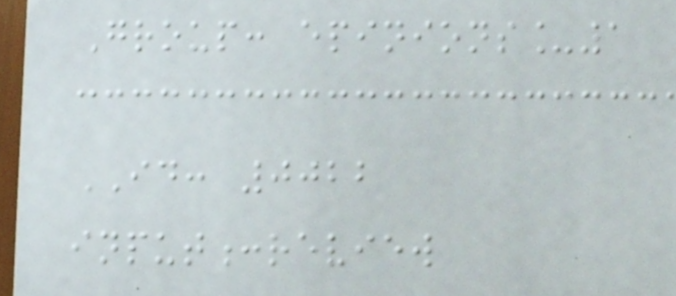Group: epinions_1
ID: 0022
input:review
